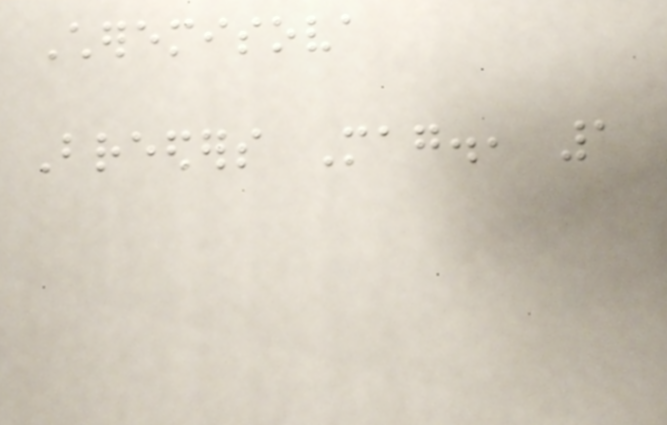Cheremisova
Breeders Mag., 1
